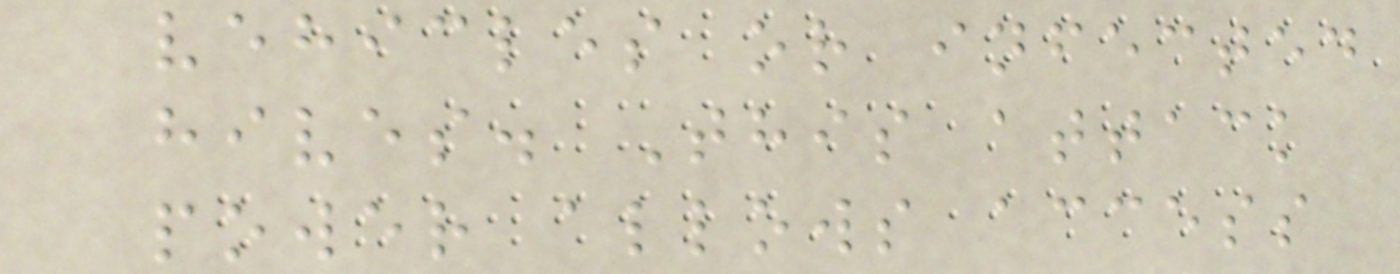vehicles or infected
hives. This attack
power allows access
